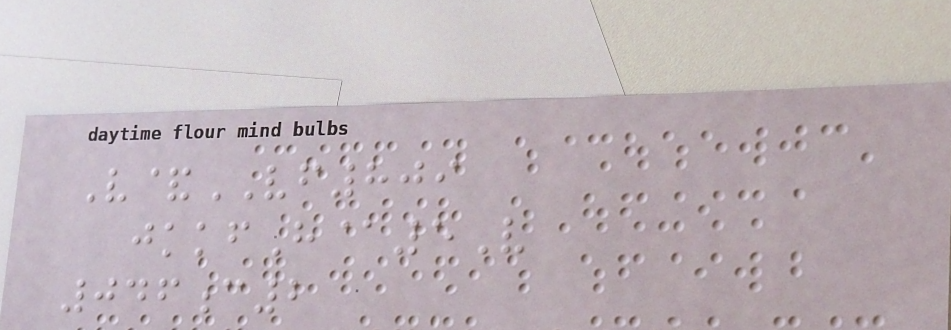V&VF809
jkkfH@5V
046c2
